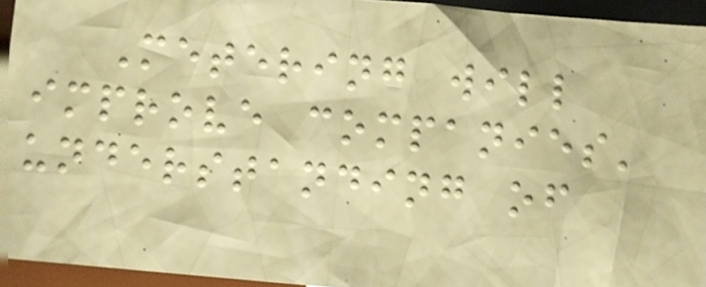Metering will
improve companies'
understanding of
